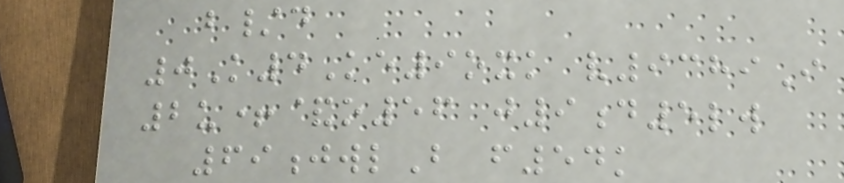b/d
0K4Ke9oxk v9389I
2u+&o56 j9d5lw
69jwlB f54k
